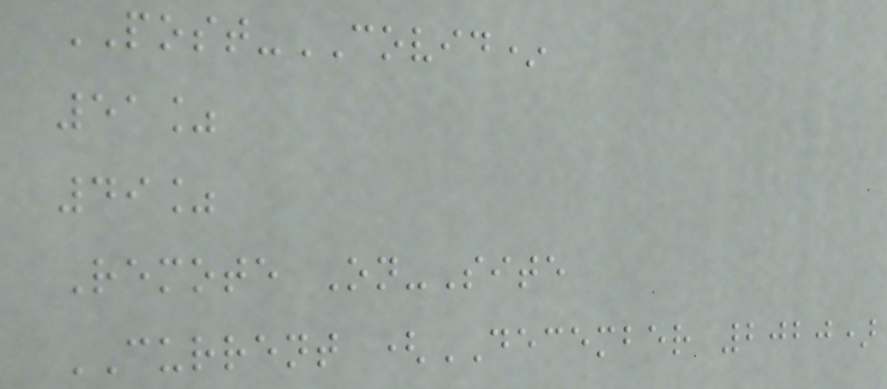POST-COVID*
51%
49%
Remote On-Site
CURRENT (DECEMBER 2020)
